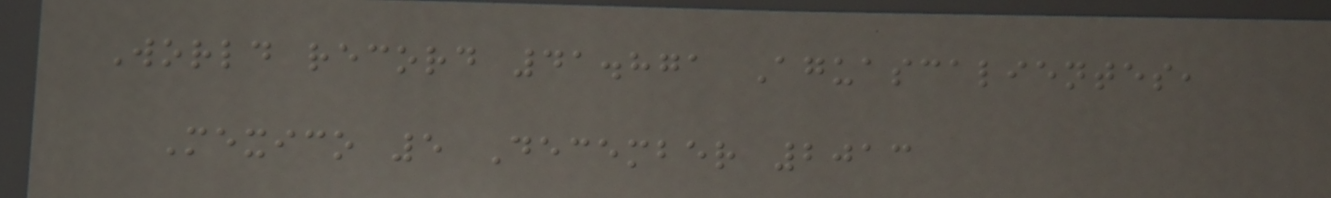World record 41.871 Aguascalientes,
Mexico 5 December 2013
